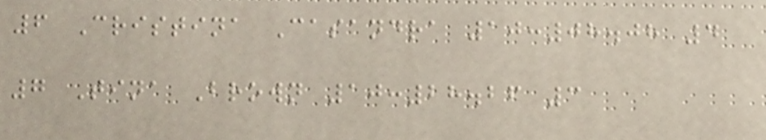6 Cristina Casandra 10:08.08 4
7 Tina Brown 10:28.26 3
